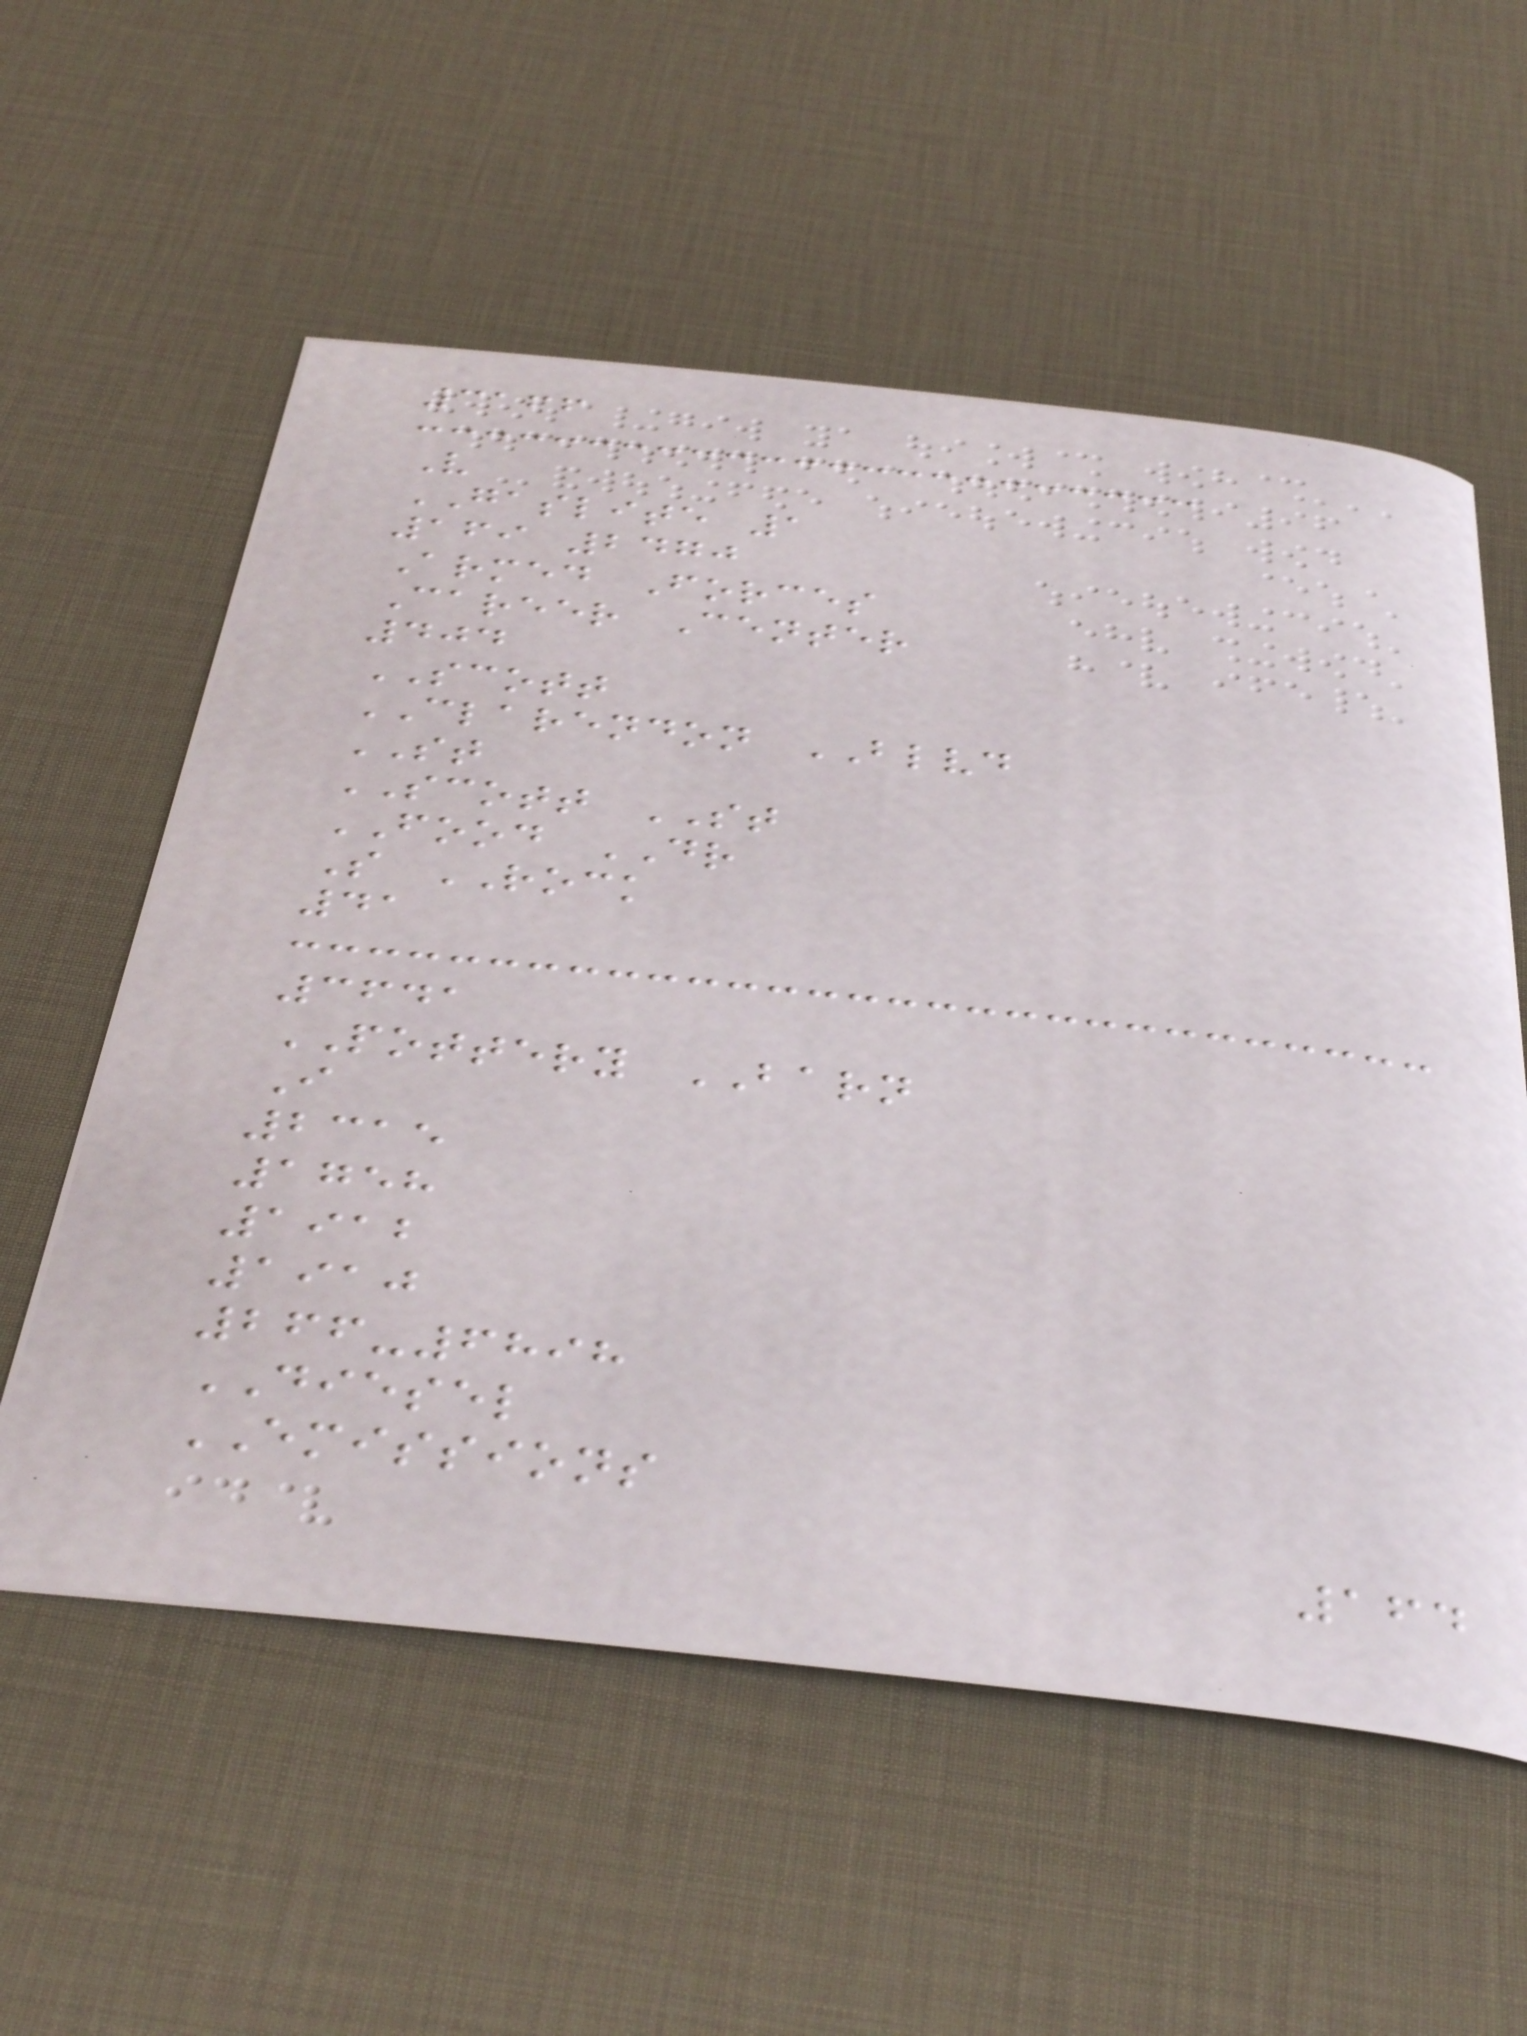3166
V
GASLITE 1
169 2470
Armed Forces
Career Center
404
SCOTT
CLARENDON BLVD
ST
SCOTT ST
FOOD DR
S ROCK
41
3641
POTTERY BARN
I
2315
1758
1912
1910
266-6898
DIESEL
EMISSIONS
164
